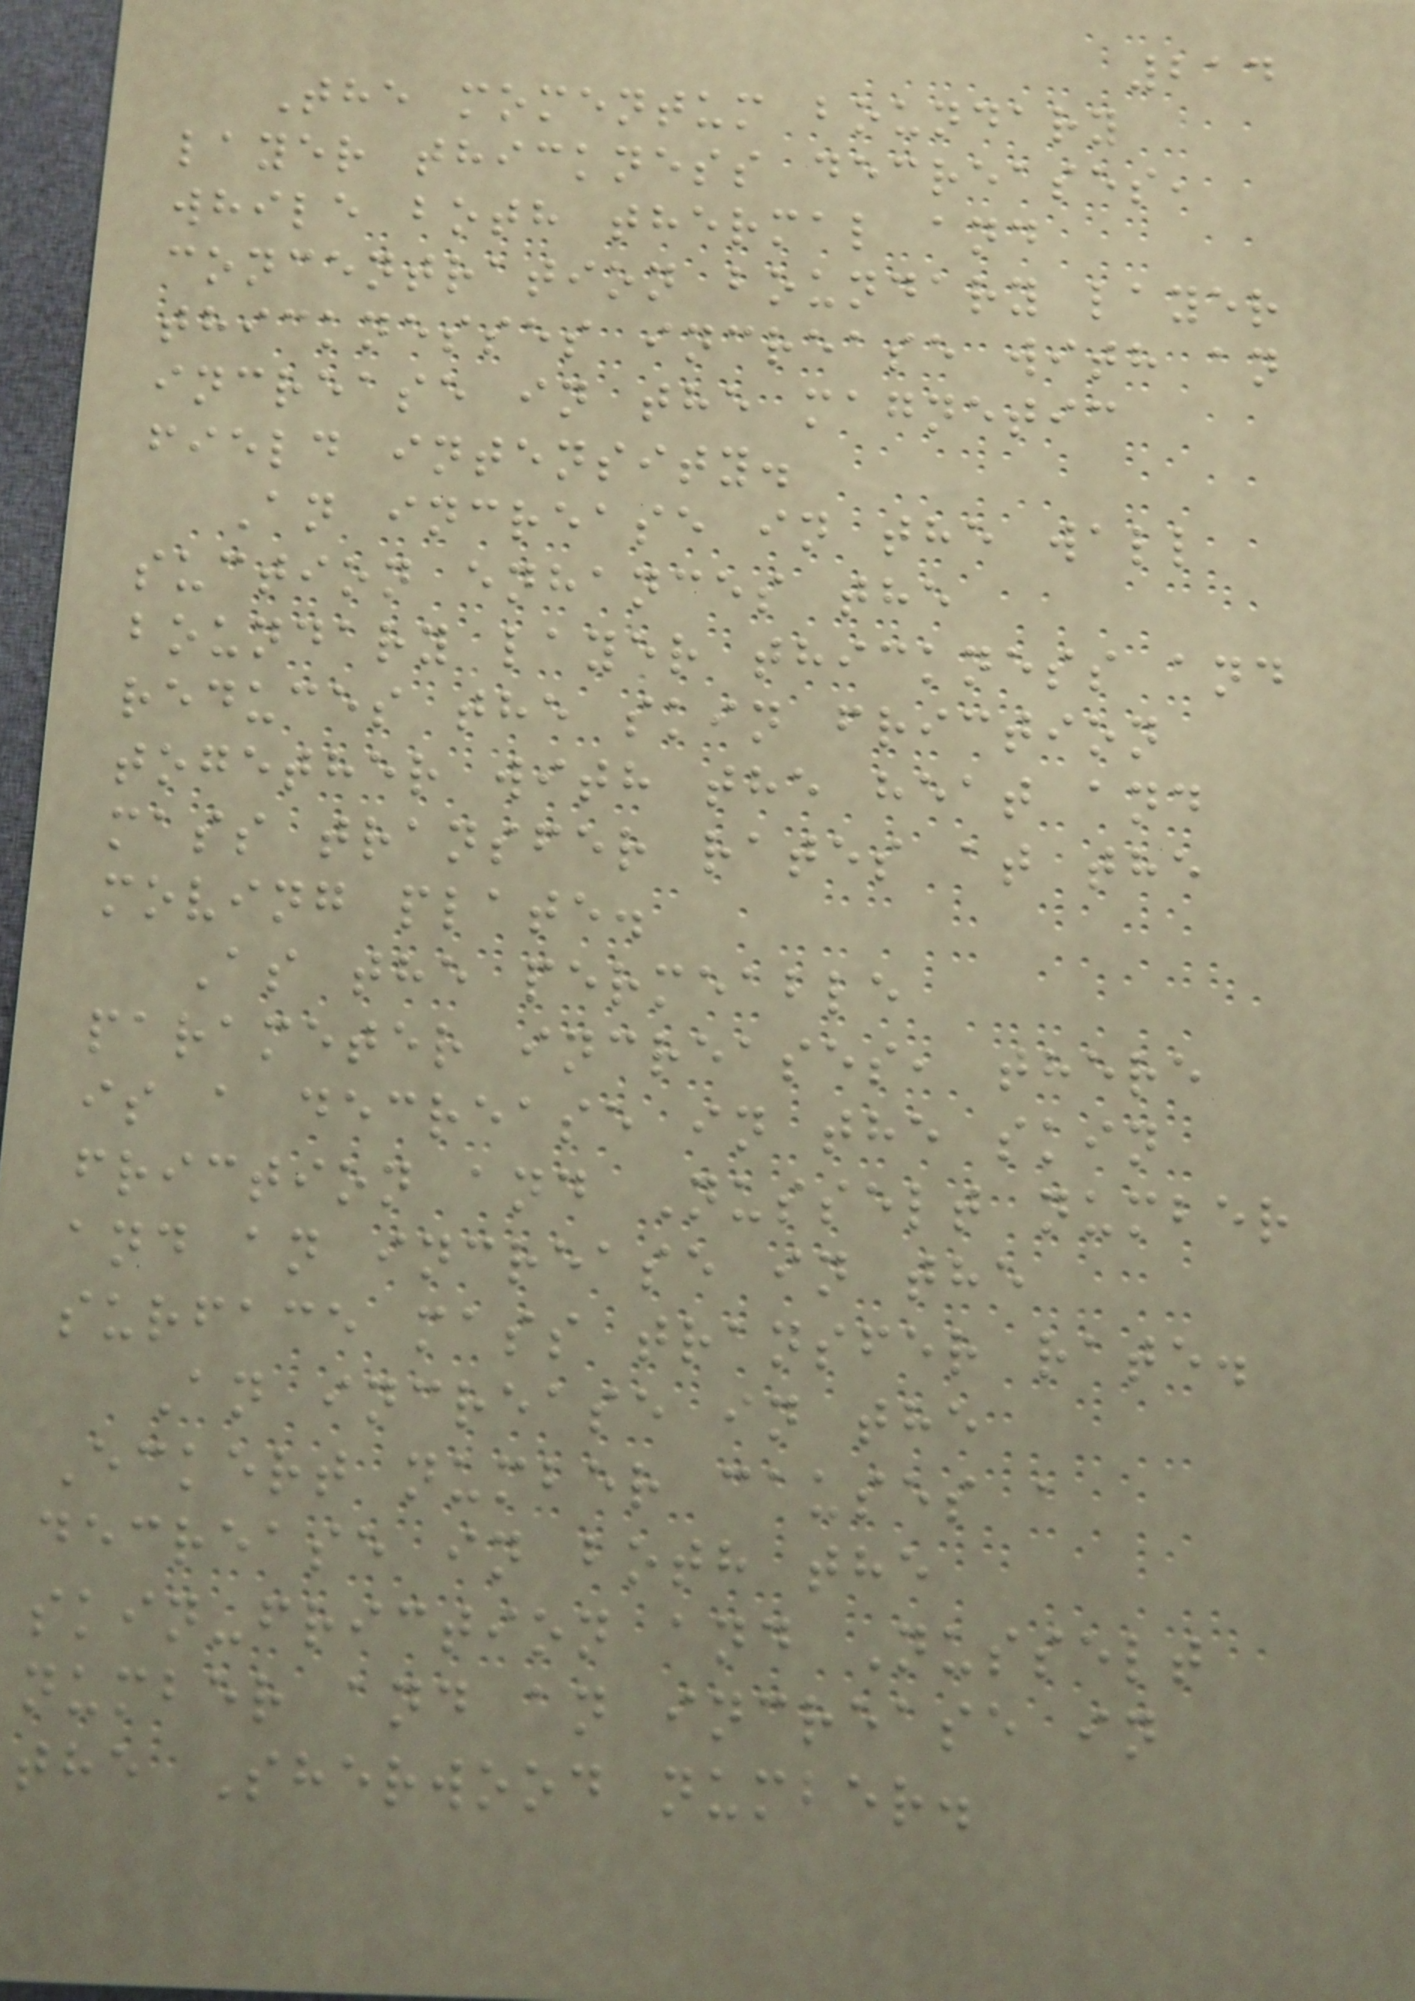214
The momentum boundary
layer thickness decreases,
while both thermal and
concentration boundary layer
thicknesses increase with an
increase in the magnetic
field intensity.
An increase in the wall
suction enhances the
boundary layer thickness and
reduces the skin friction
together with the heat and
mass transfer rates at the
moving plate.
As the permeable
parameter increases, there
is a decrease in the skin
friction and Nusselt number
and an increase in the
surface mass transfer rate.
An increase in the
Eckert number causes a
decrease in both the
skin-friction and Nusselt
number and an increase in
the Sherwood number.
